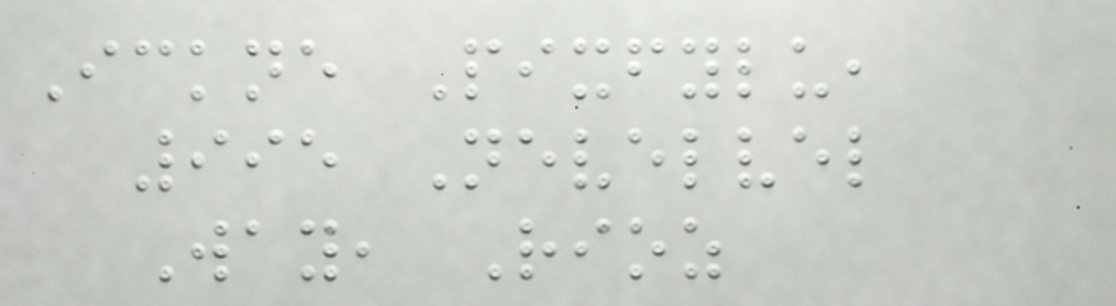Ickne Pixfylu,
995 Nevelvel
Way, Rioz
